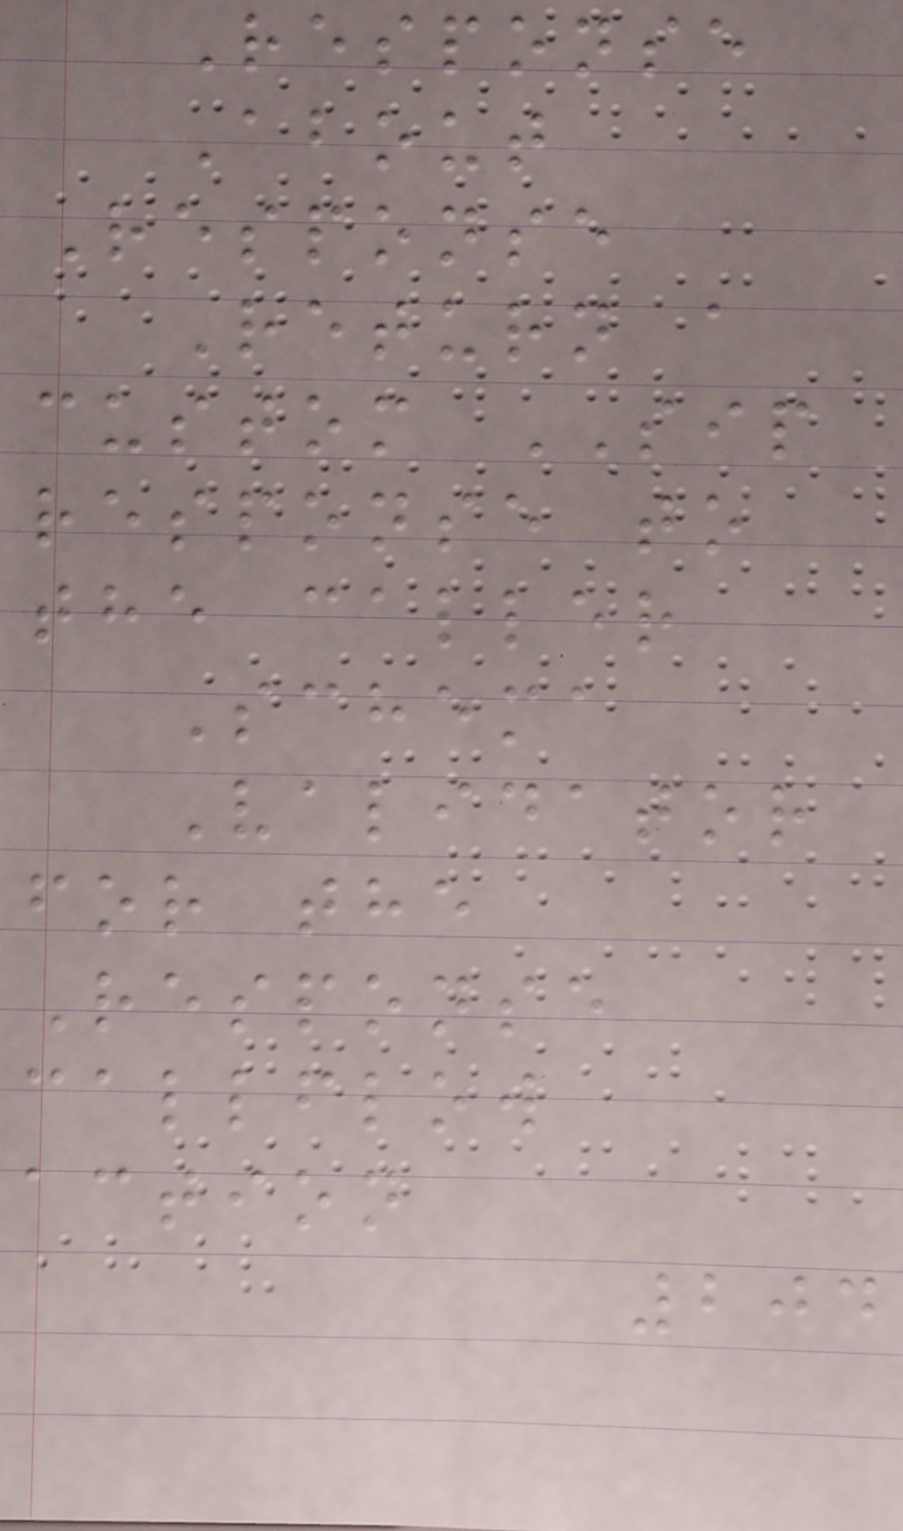Response
About
Response
Return a
custom SIP
response to
the caller
Schema
Validator
for the
Response
callflow
action
204
